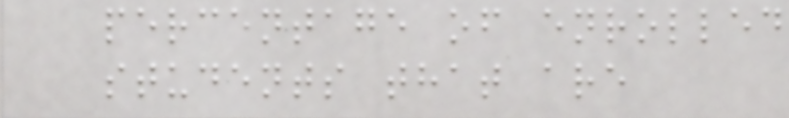percentage of enrolled
students that are
